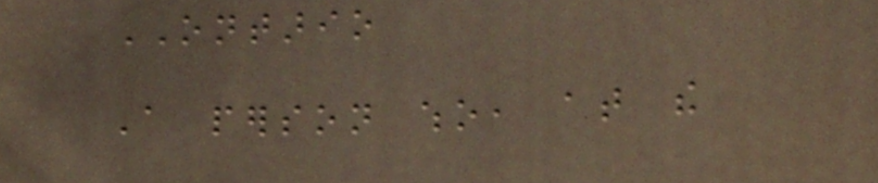ONTARIO
A person who, at the
